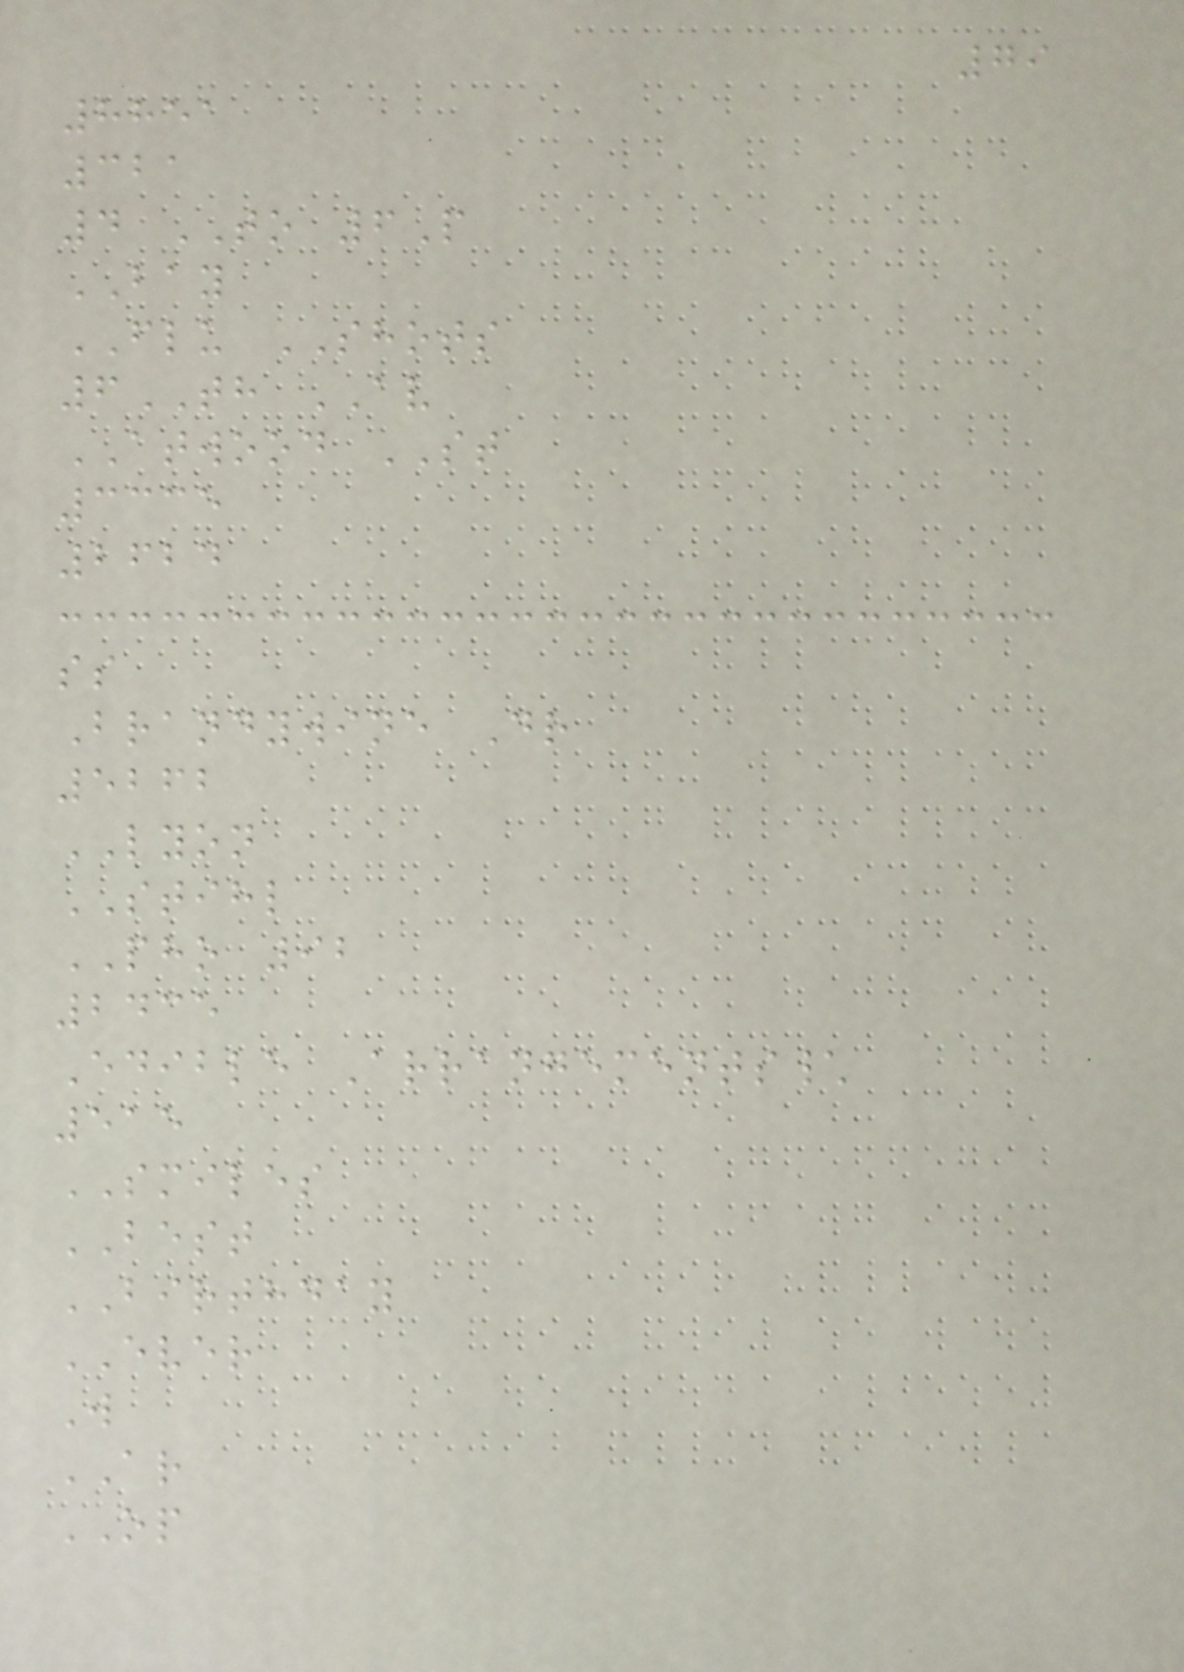79
8851
321
4 TO 6P
BAY
FLU SHOTS
6TH AV
ATWOOD ST
3335
2624
ss
Brandywine Dr
5262
LYON
STIHL
PHO 92
2435
Edible Arrangements\
515
SMILES
BEST
BIRTHDAY
EVER
W
AR
OP
